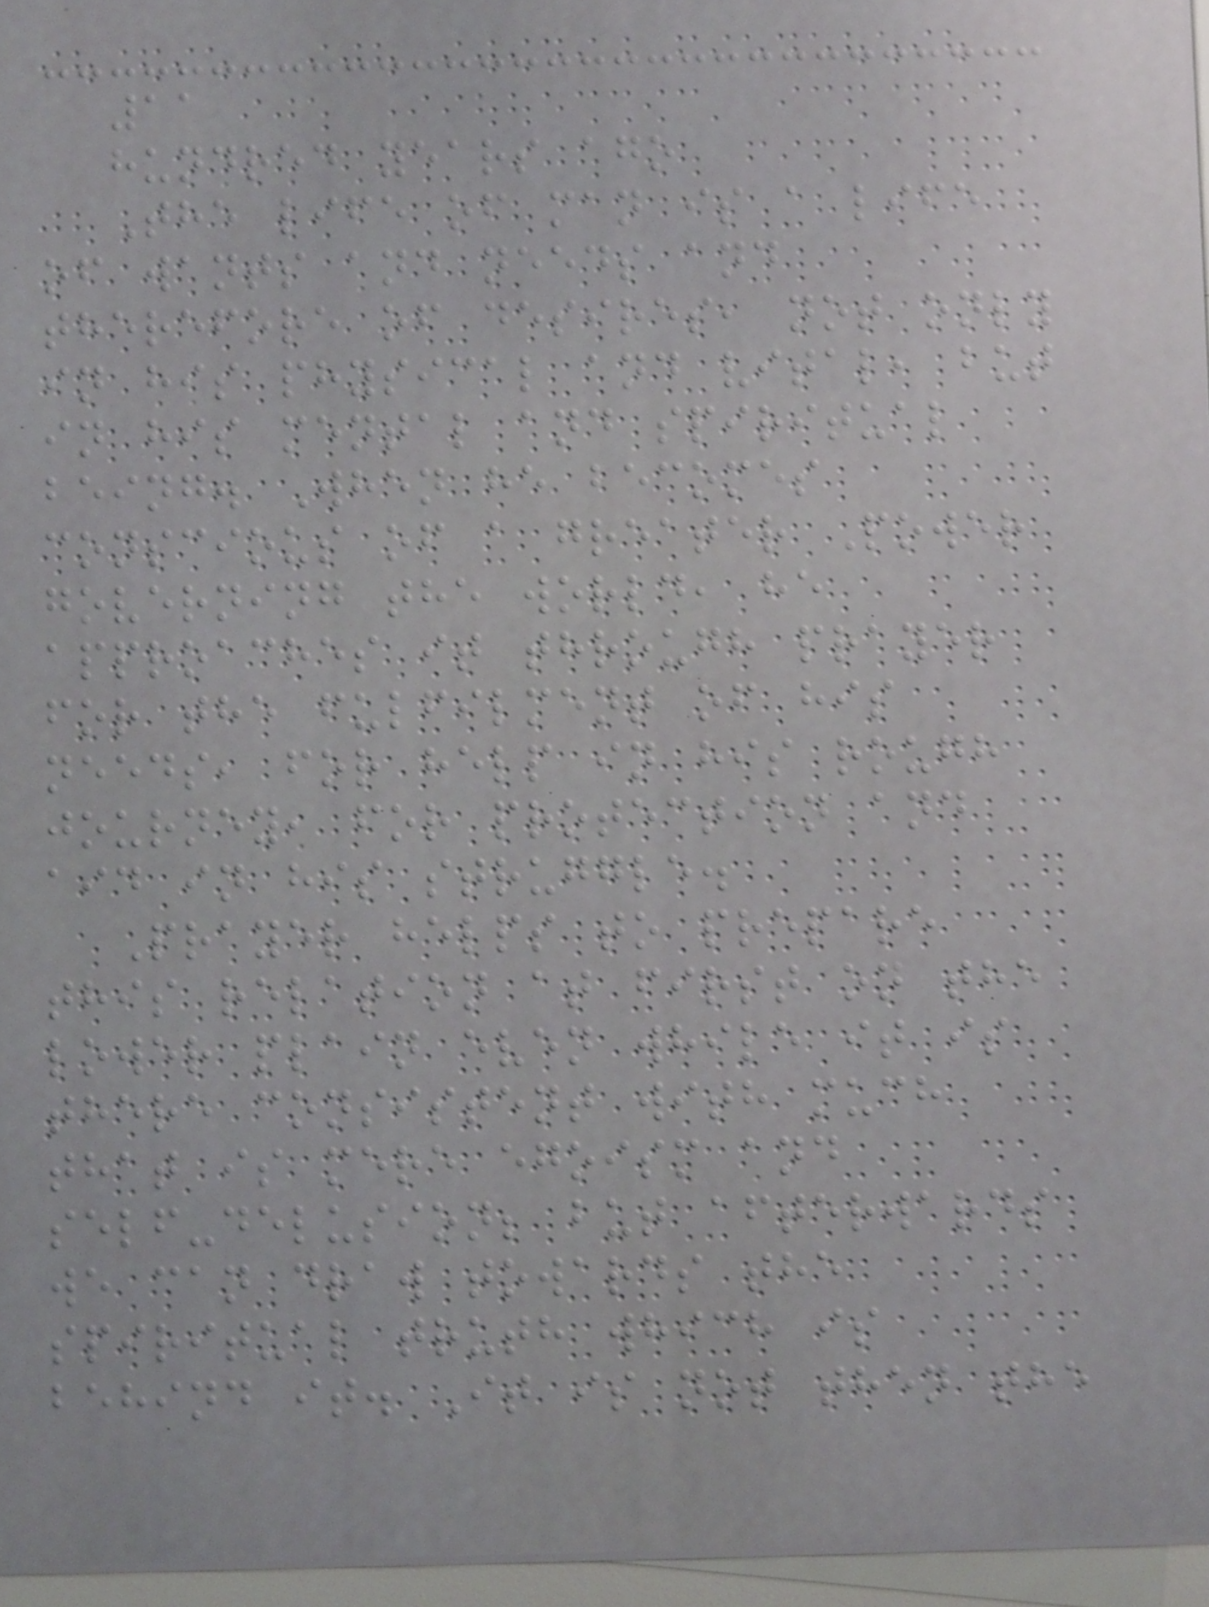11
hundred years ago
The life of man is a life
of wants and needs and
therefore of desires, not only
in his physical and vital, but
in his mental and spiritual
being. When he becomes
conscious of a greater Power
governing the world, he
approaches it through prayer
for the fulfilment of his
needs, for help in his rough
journey, for protection and
aid in his struggle.
Prayer helps to prepare
this relation at first on the
lower plain even while it is
there consistent with much
that is mere egoism and
self-delusion; but afterwards
we can draw towards the
spiritual truth which is
behind it. It is not then the
